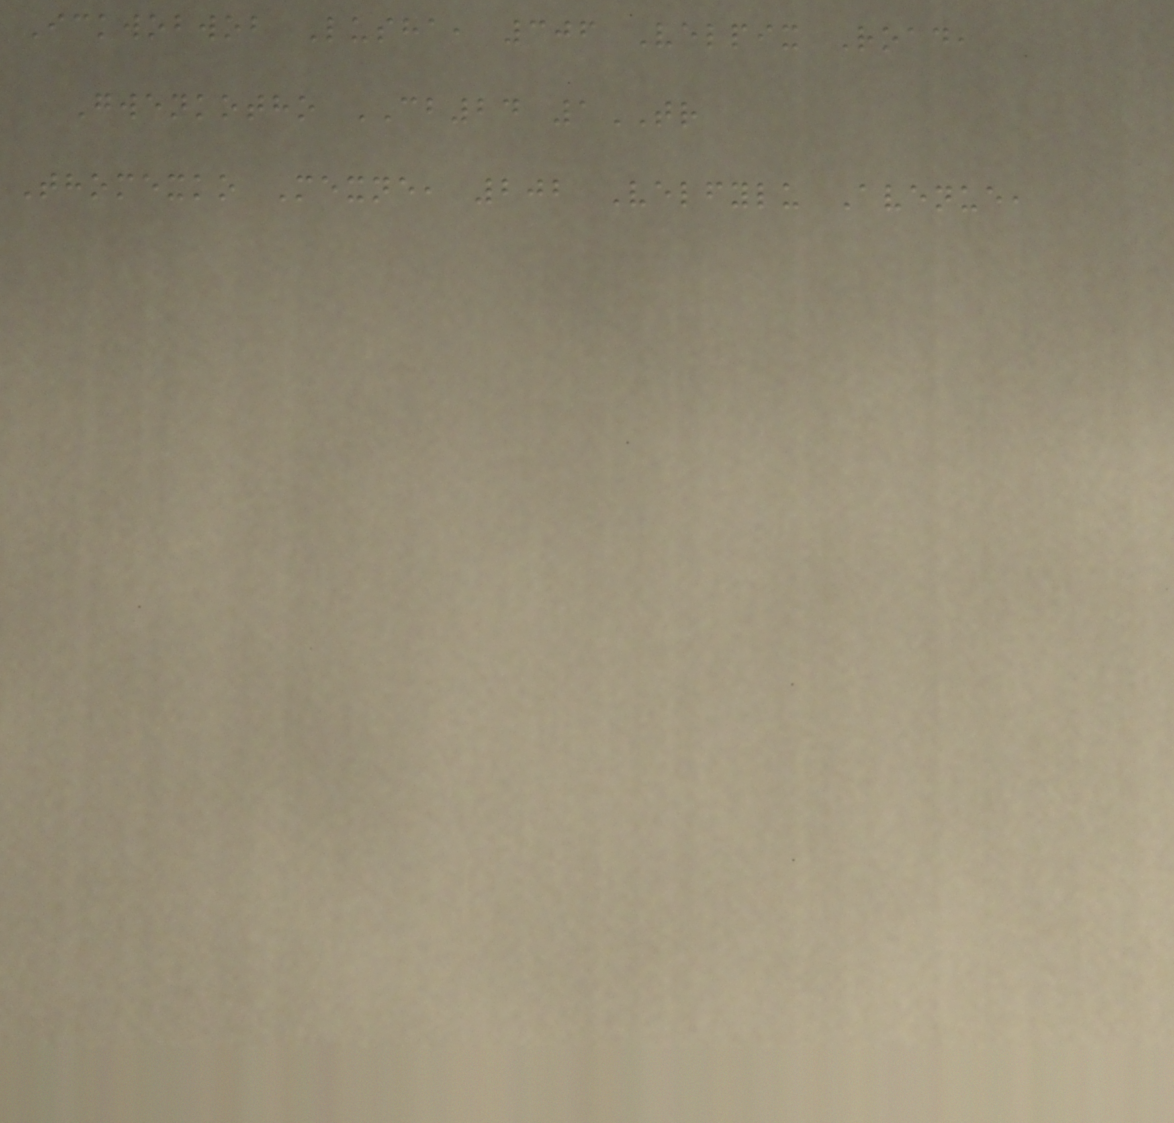Ickwobwob Lusha, 306 Velpix Road,
Gwenkotho CB24 1TR
Thomexko Mexne, 202 Velfylu Avenue,
